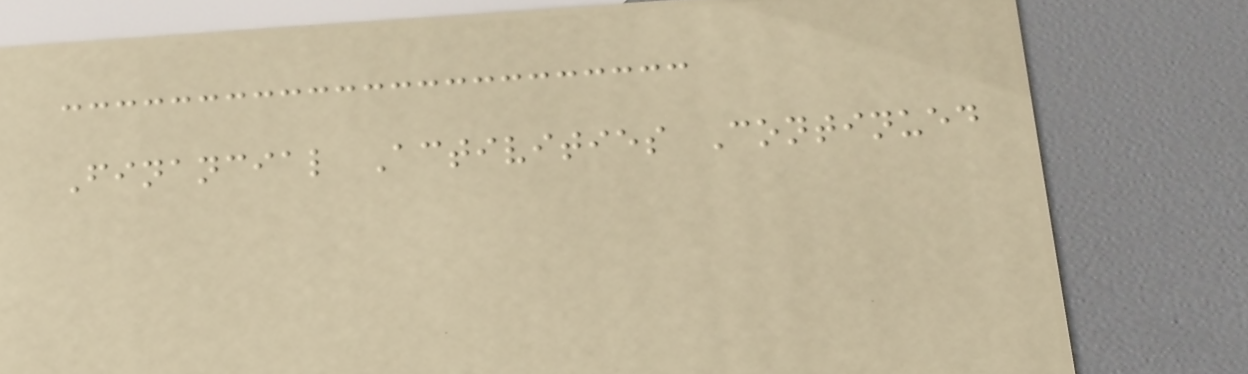Financial Activities Continued
